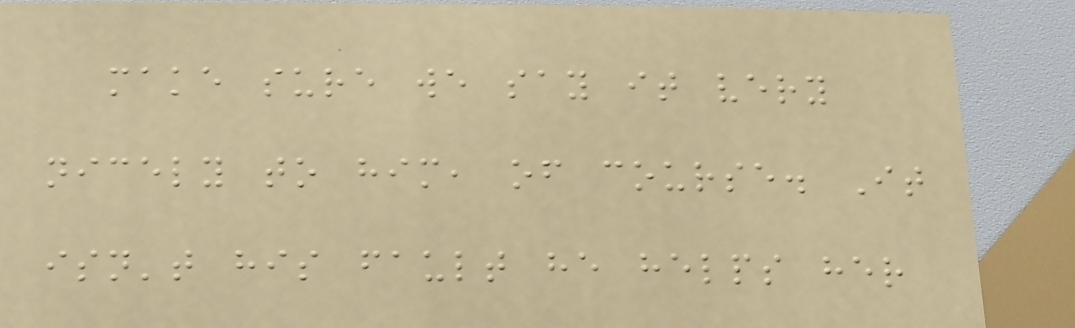make sure we say it very
nicely to him, of course. It
isn't his fault he helps her
